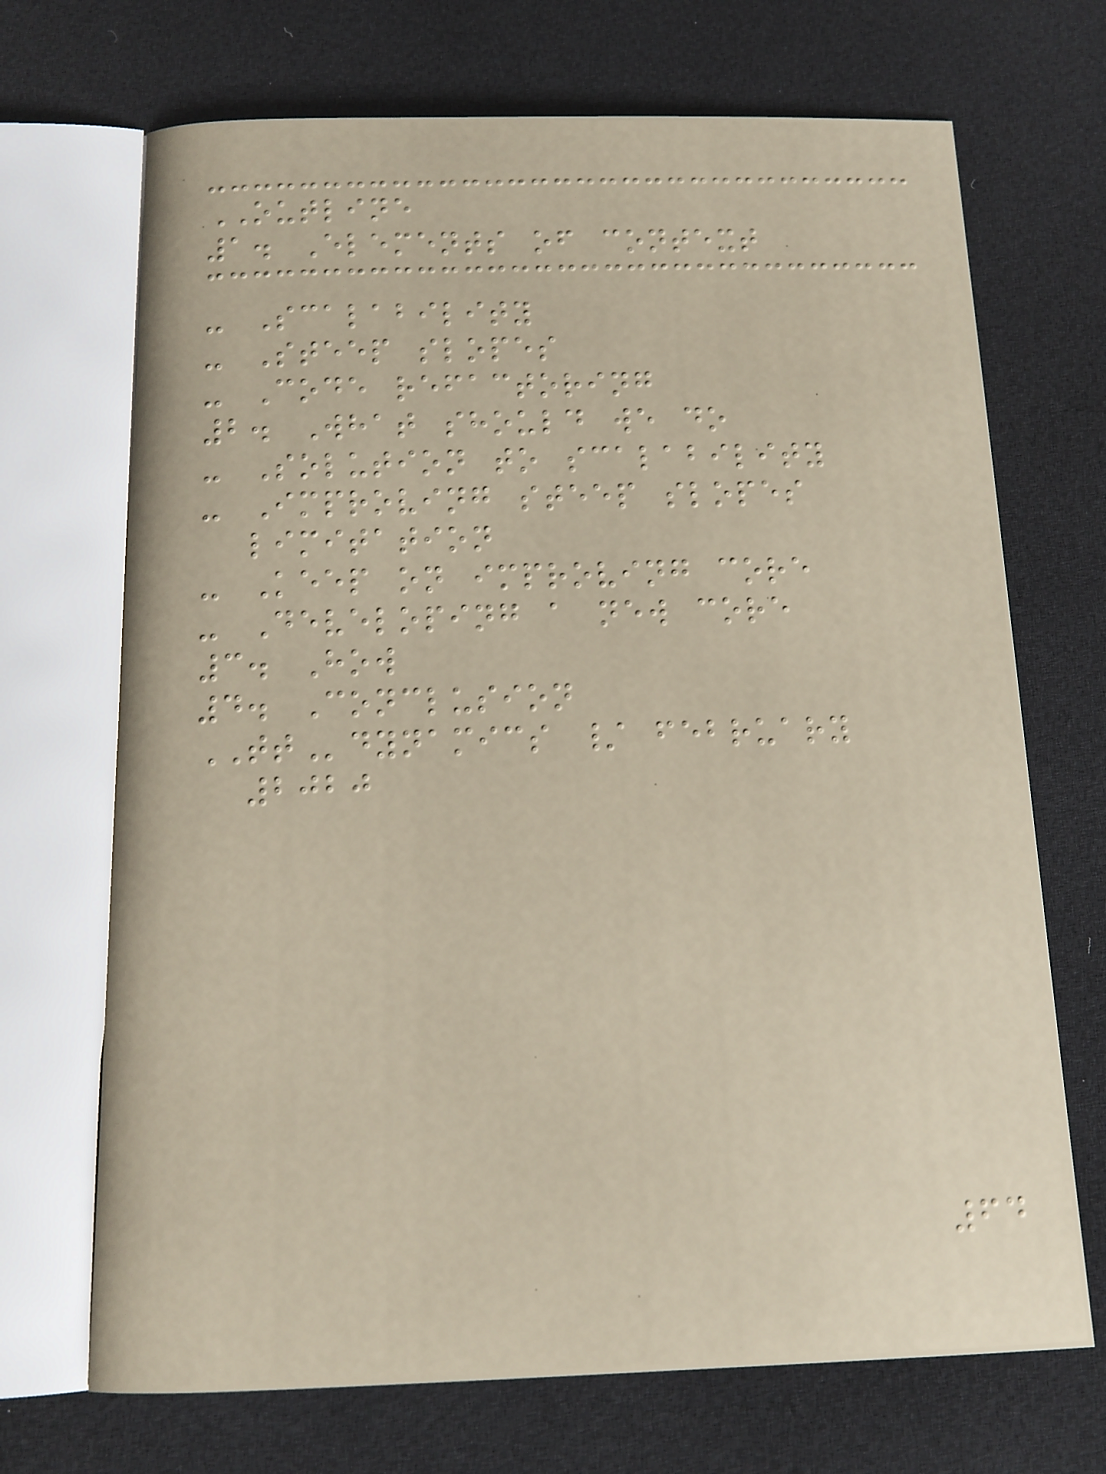OUTLINE
1. Elements of context
- Scalability
- Steep slopes
- Code refactoring
2. What should we do
- Solution to scalability
- Improving steep slopes
limitation
- Keep on improving core
- Developing a new core
3. How
4. Conclusion
TTdynamics / february
2020
64
